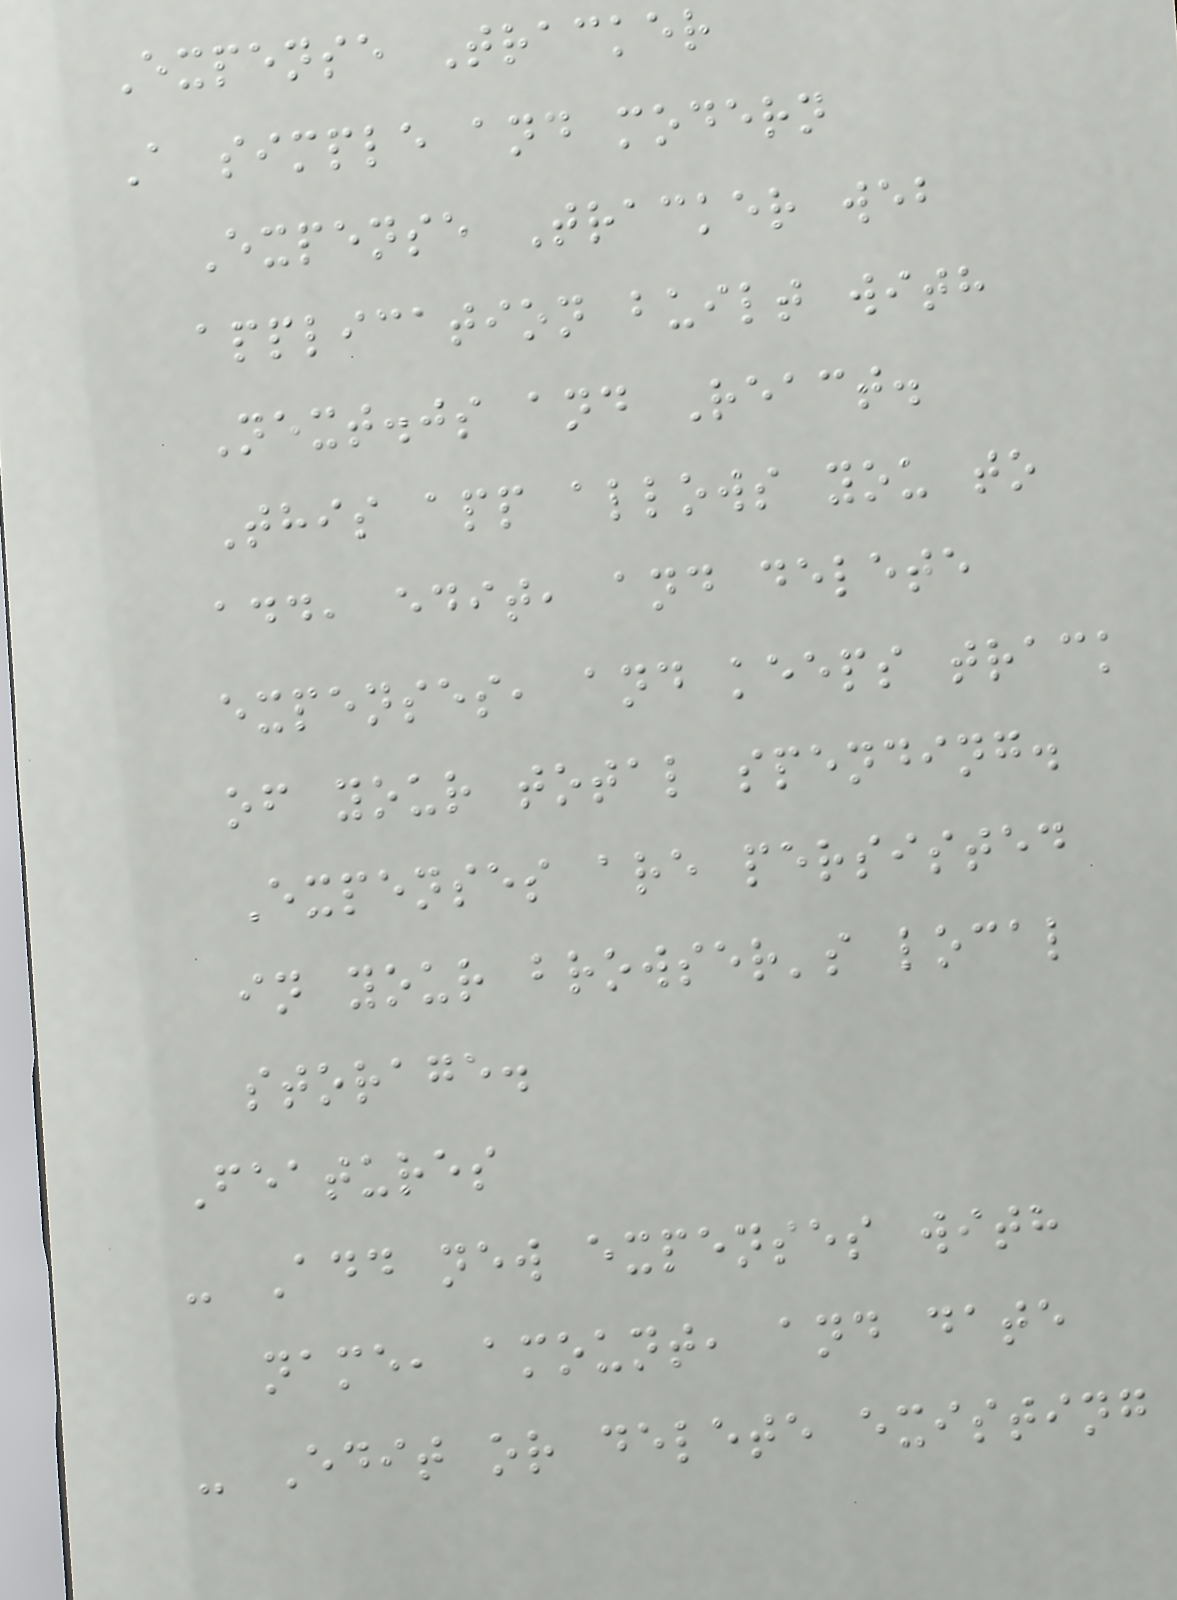Expense Tracker
A simple and modern
Expense Tracker web
application built with
Next.js and React.
This app allows you to
add, edit, and delete
expenses, and keeps track
of your total spending.
Expenses are persisted
in your browser's local
storage.
Features
- Add new expenses with
name, amount, and date
- Edit or delete existing
